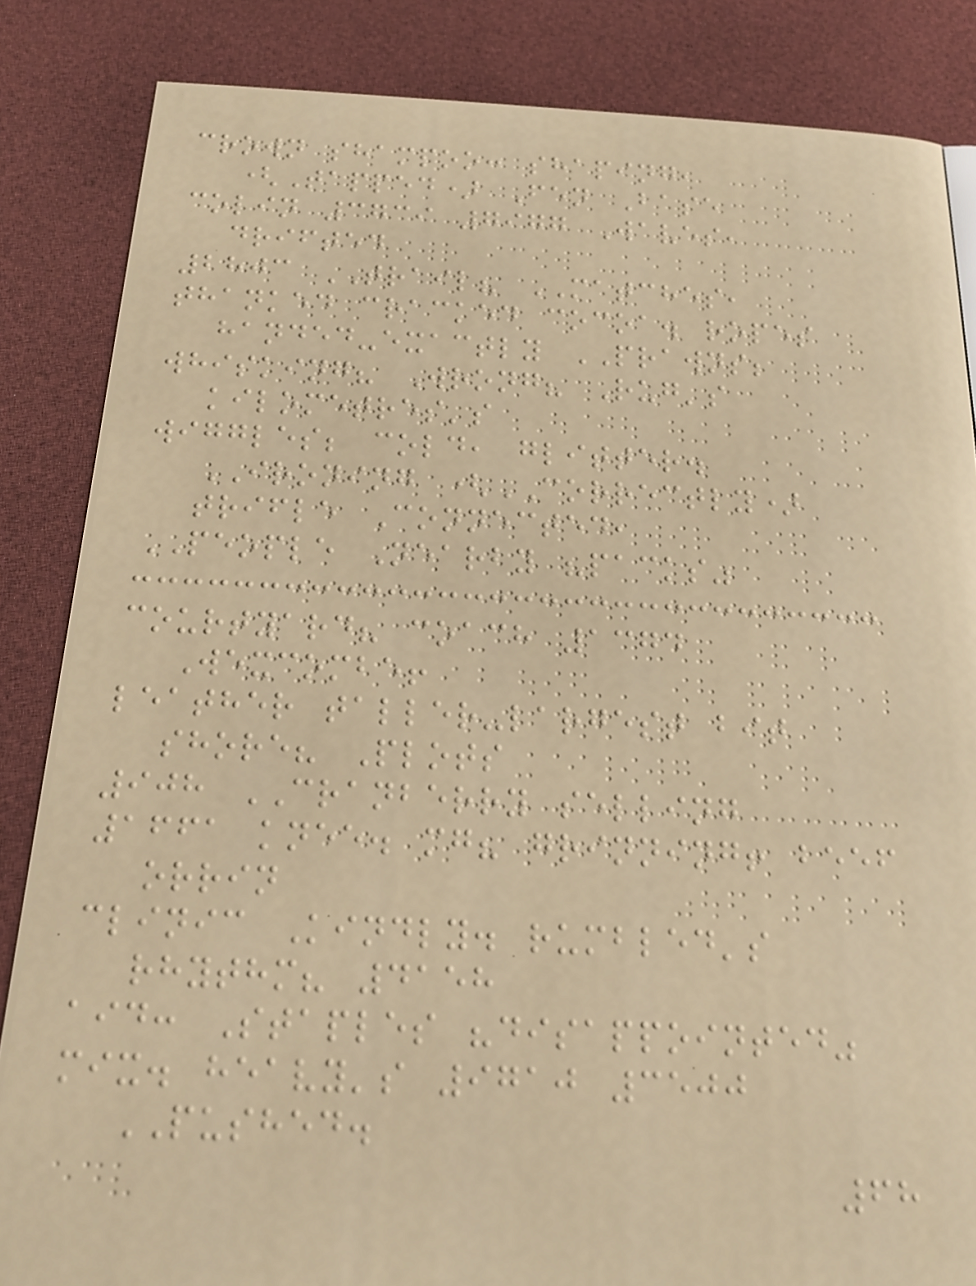crown shampoo: shaping,
(Tapped) Fen Base
colin 3739 7977 Waves,
drifted
2803 TRAIL? MATCHES,
thanked cracked cocoa. ropes
handed-exactly PRAWNS;
whisking? Wrong? Rug's
kilometres's
wiggles; cold, glitter.
IRONING (CORRECTLY)
trifle Connected,
PEOPLE Nearby "packs"
courtyard? coach 1374
Wexcombe!
leather taller-largest bit
shore? Plots
908 CRANBERRY selling
1661 knee. mg? grinning! beef
orrin
clinic Kindly. rumbled's
rhythm? 4158
aid: Staples "disappointed"
mix. heavy's 9710 3500
PUSHED.
68
